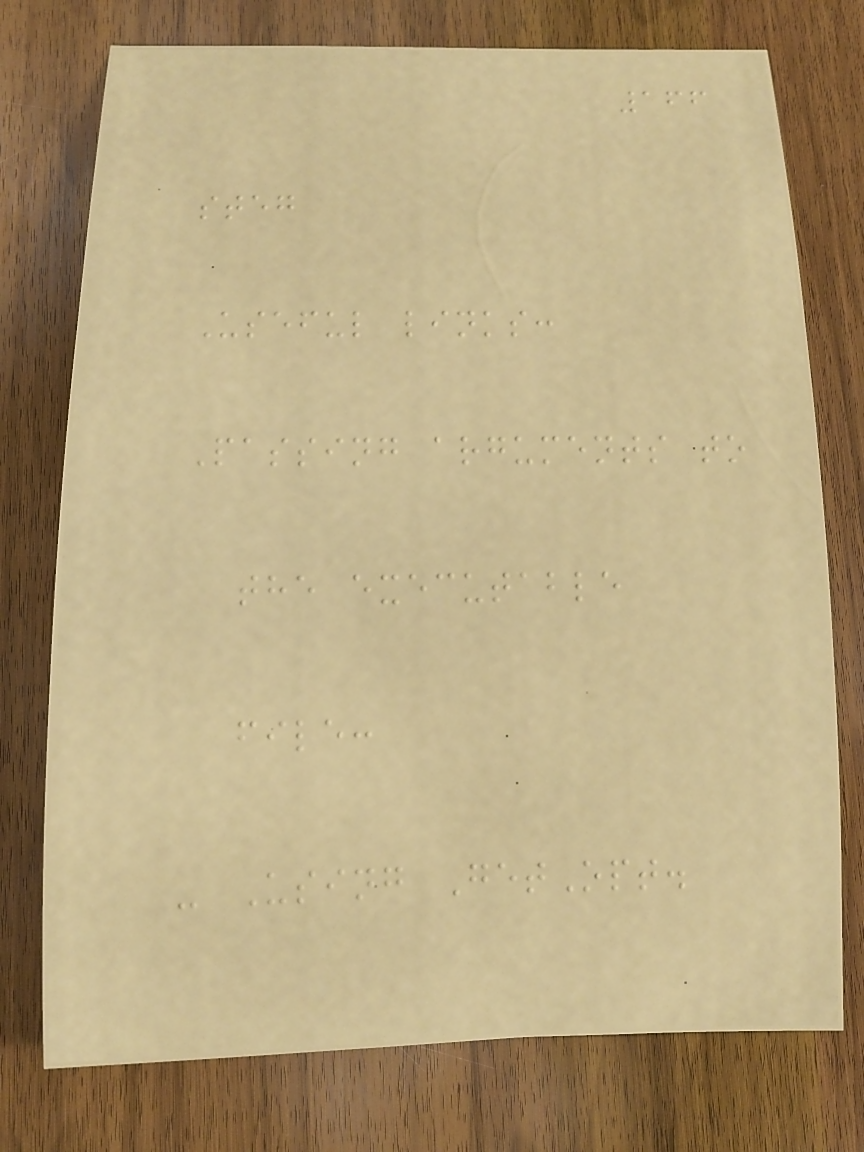166
steg
Useful links:
Passing arguments to
the executable
file:
- Using GetOpt.
